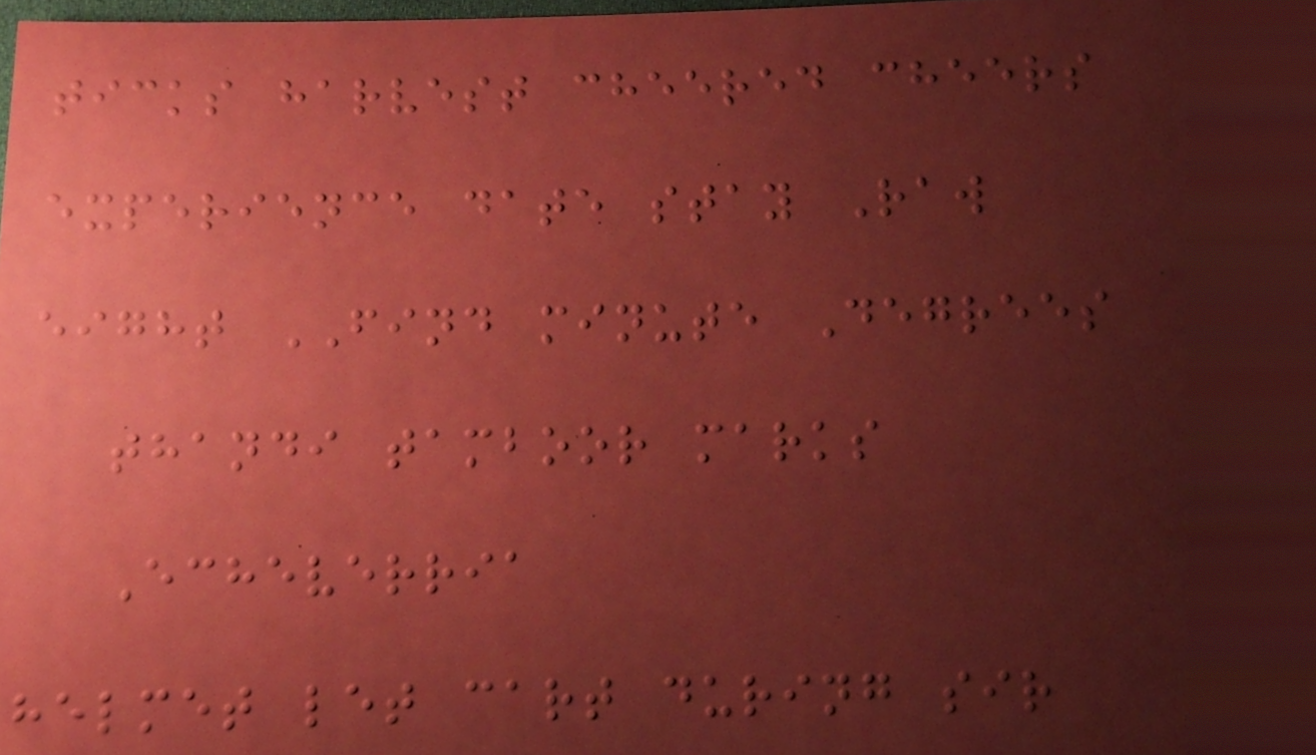ticks harvest cheered cheers
experience date stay Raw
eight FIND minute Degrees
thandi tamboor marks
Echeverria
helmet let cart during sir
